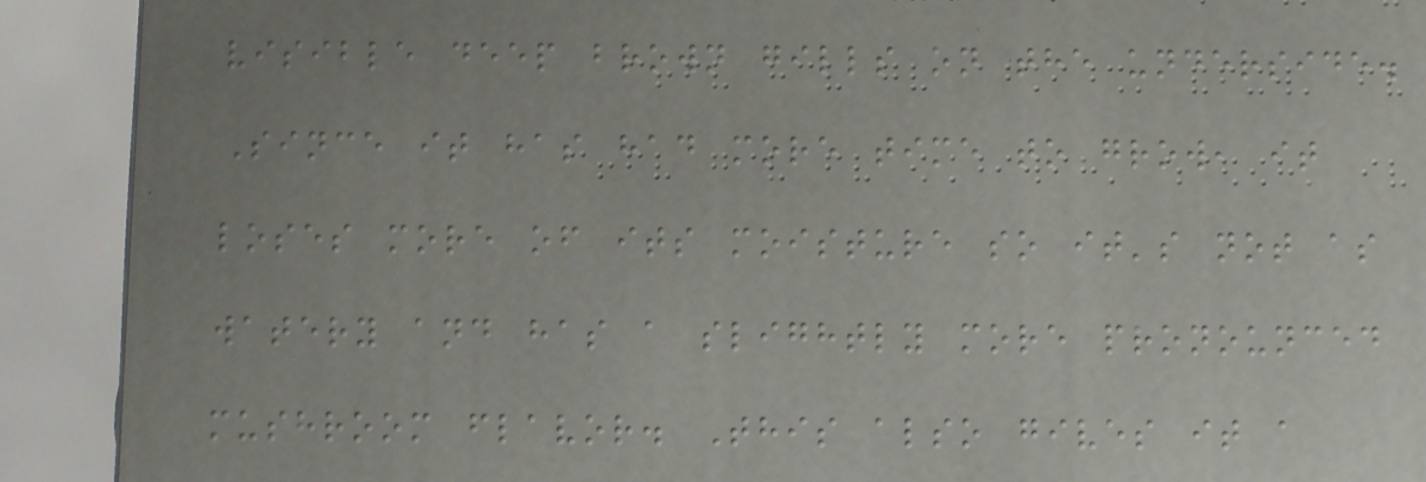visible deep brown gills on the underside.
Since it has had more time to grow, it
loses more of its moisture so it's not as
watery and has a slightly more pronounced
mushroom flavor. This also gives it a
